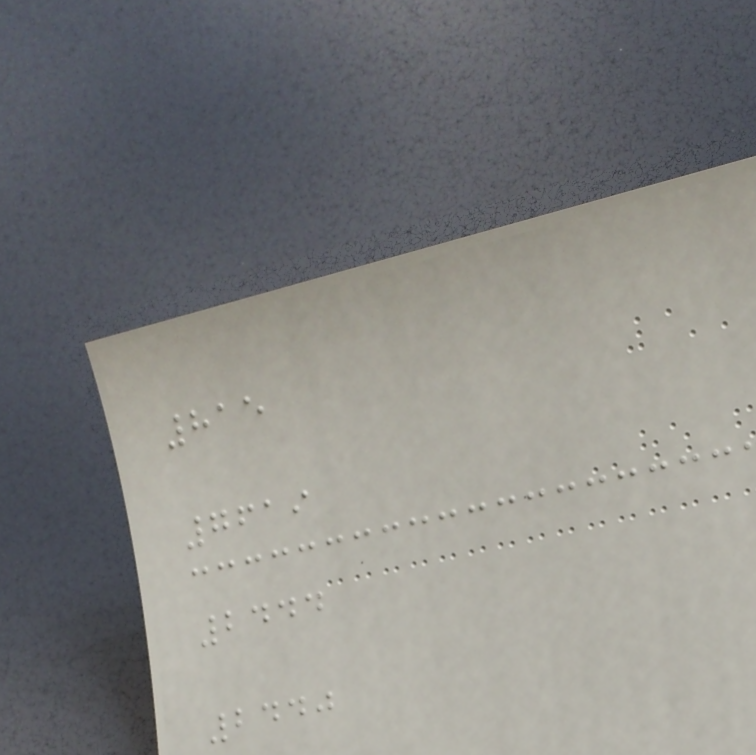815
7619
2444
2440
